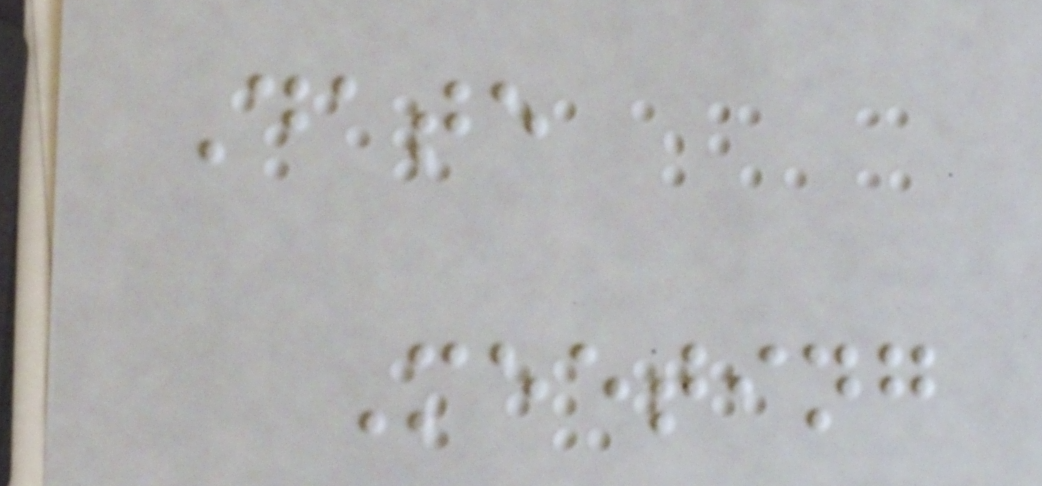Date
Meeting
